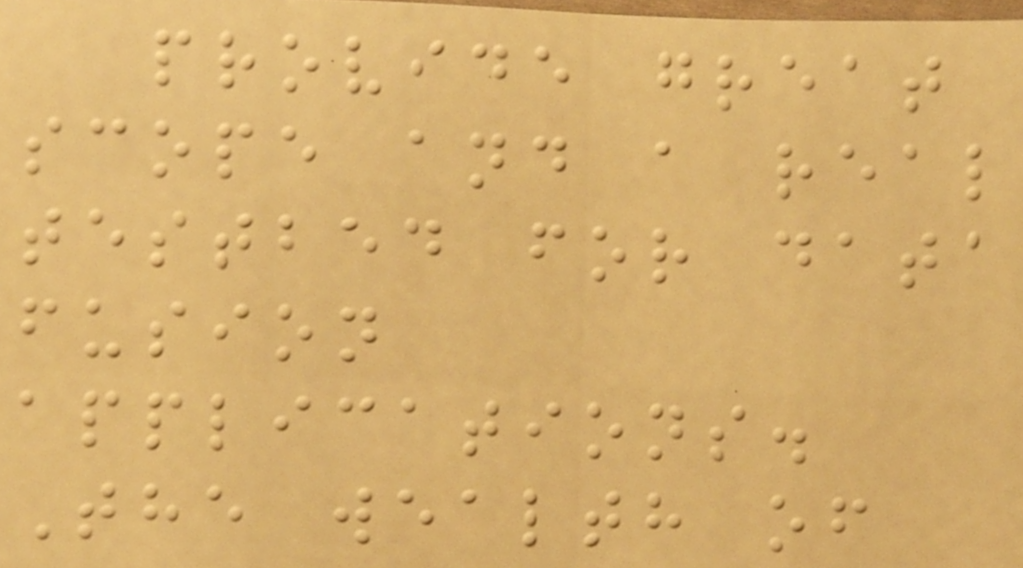provide great
scope and a real
testbed for data
fusion
applications.
The wealth of
